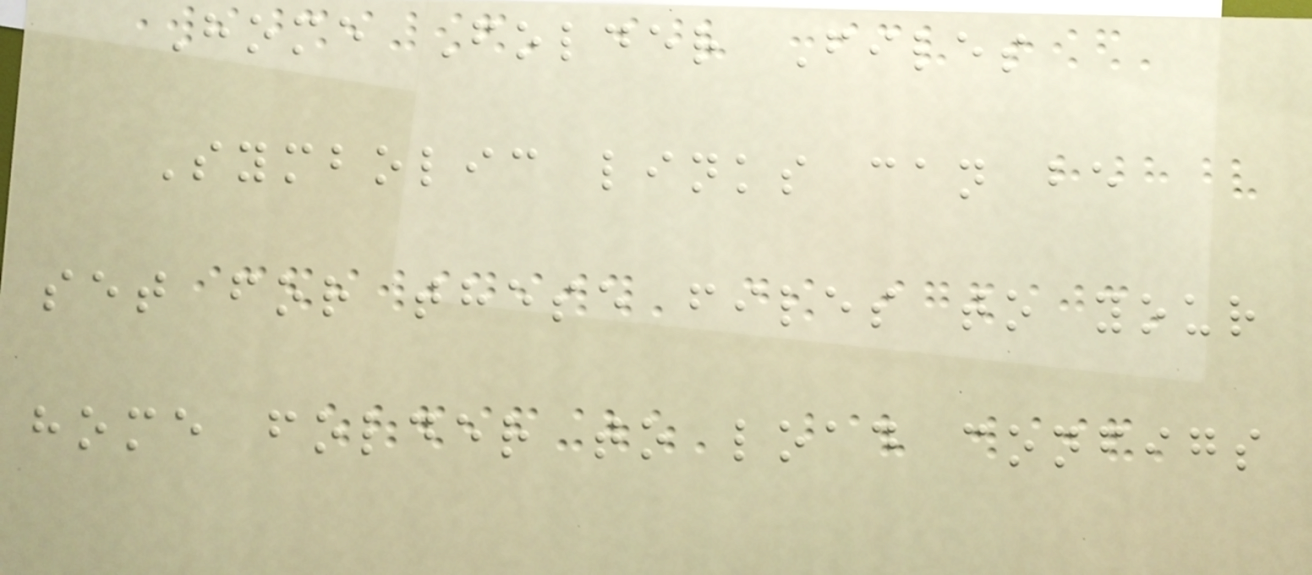Home Folder Files
Symbolic links can be
set for these files to your
home folder to load configs
